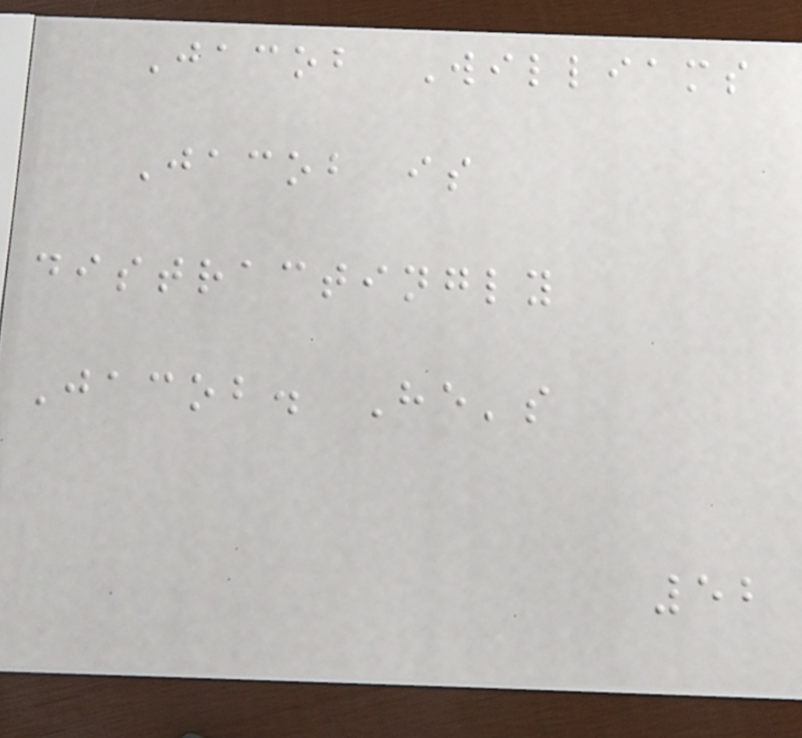Jacob Williams
Jacob is
distractingly
Jacob. He's
52
